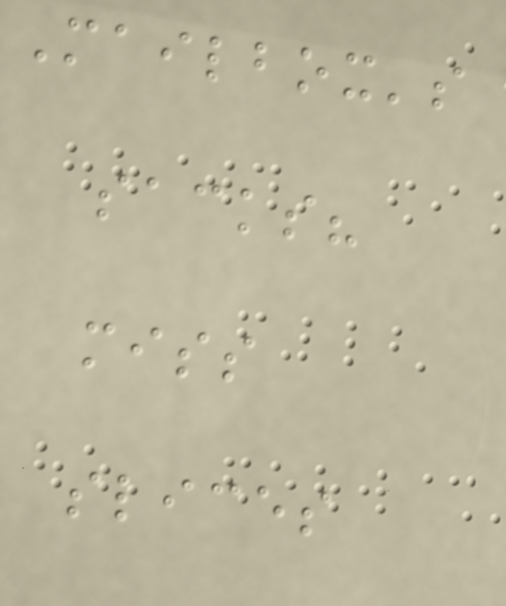Mailbox's
sacks?
miss
slices
